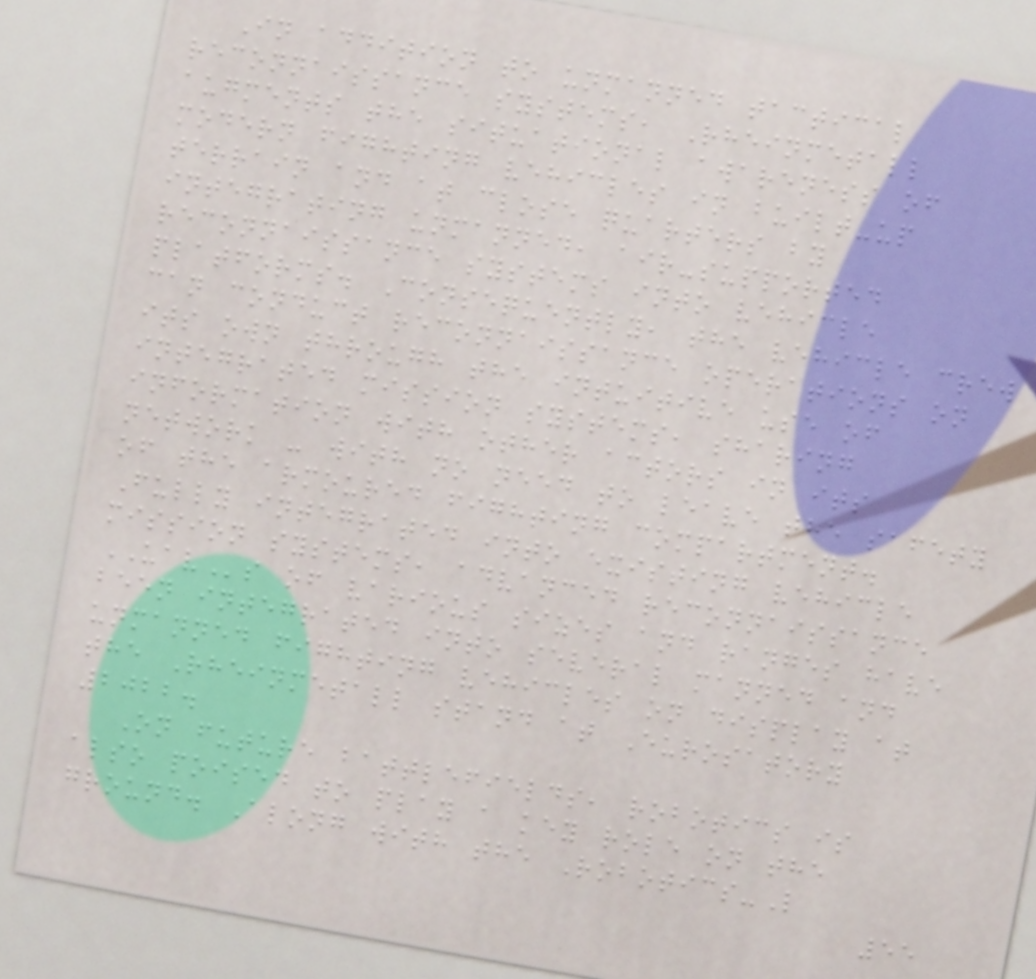In addition to unmanned tactical
reconnaissance systems, Rheinmetall
augments the situational awareness of
modern fighting vehicles in built-up
terrain and at close quarters by
integrating unmanned, air-supported
reconnaissance systems into vehicle
platforms. Consequently, the vehicle crew
can conduct reconnaissance operations on
its own through the intuitive use of
integrated mission systems, sharing
information with other actors in its
network - with no need to leave the safety
of the armoured fighting compartment.
Fully integrated into existing vehicle
mission systems, advanced reconnaissance
UAVs of various sizes and ranges have
been integrated into several manned and
unmanned fighting vehicles on display at
the Rheinmetall stand at Eurosatory
2022.
On future battlefields, robotics is
also poised to play a key role on the
ground. Along with the Robotics-L
55
